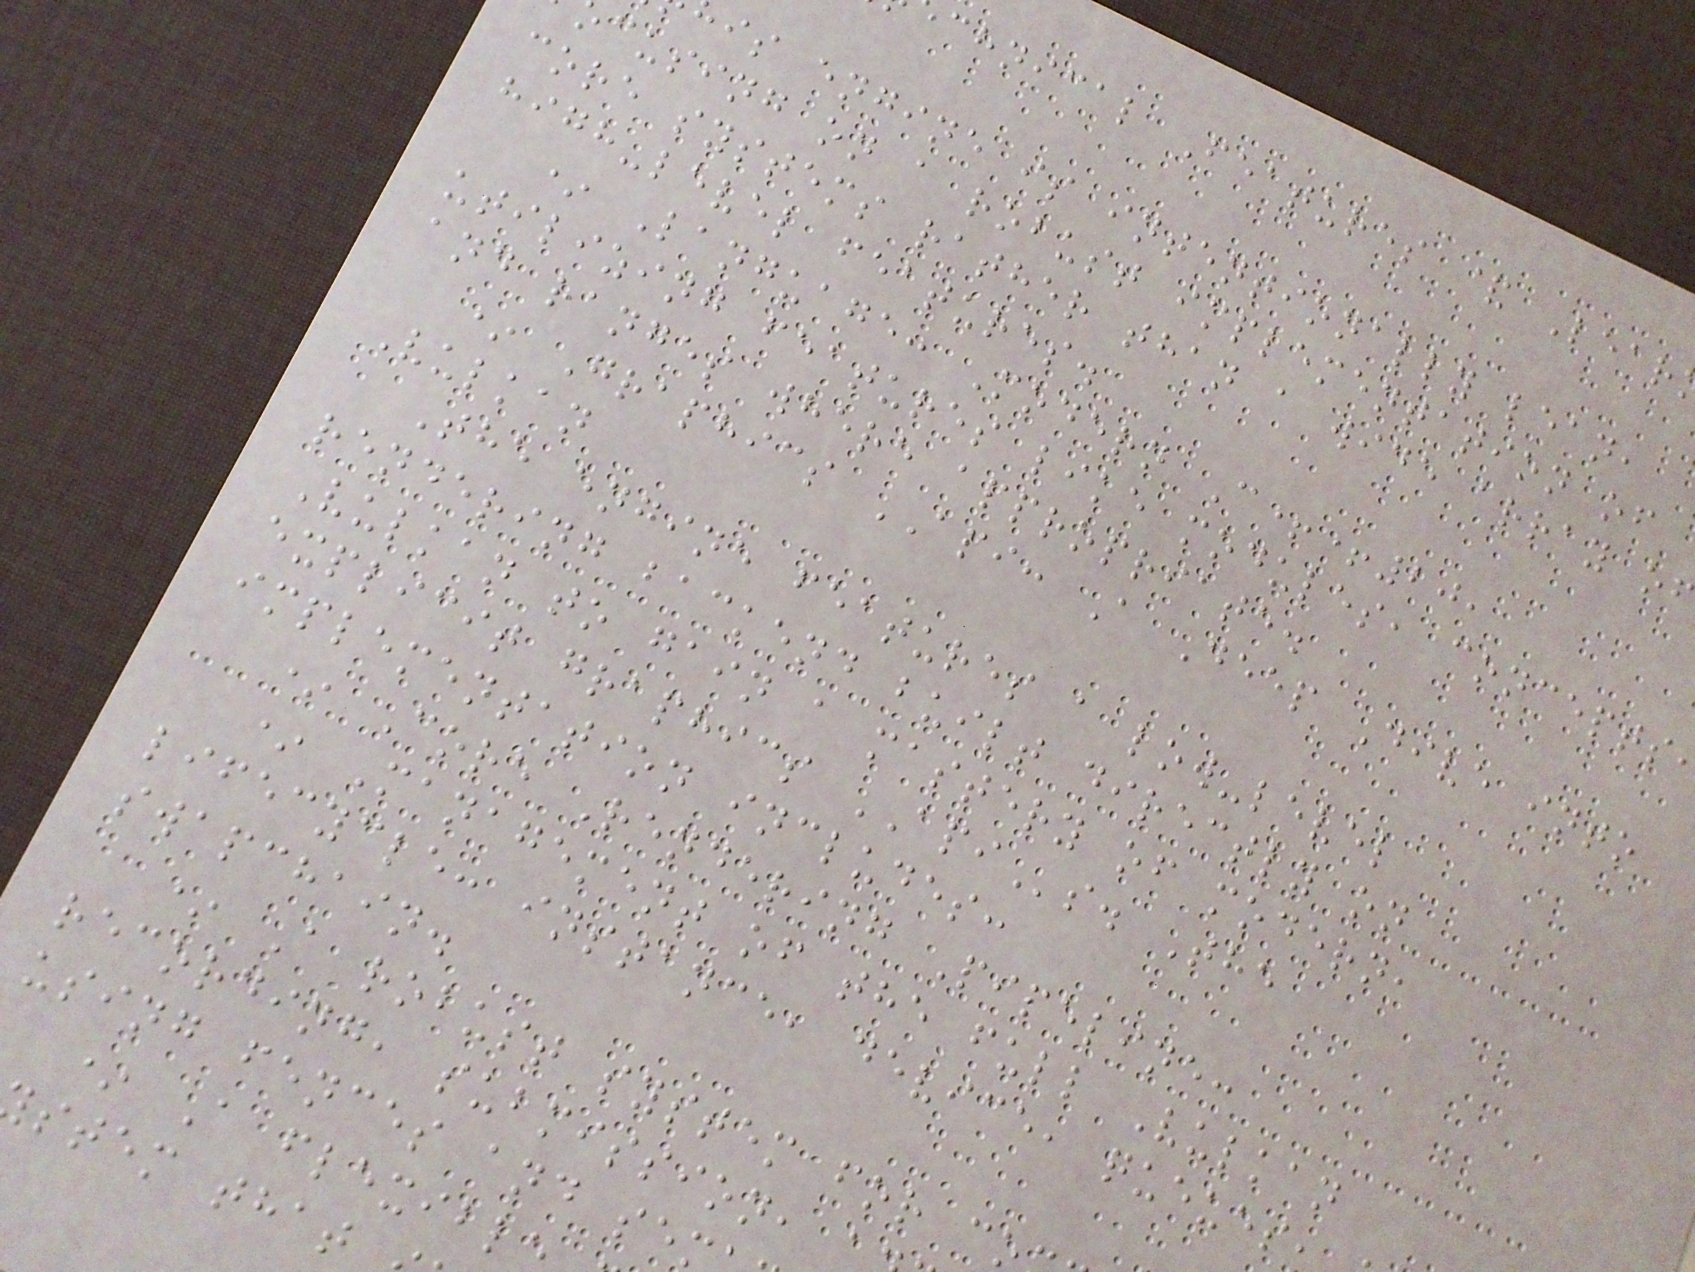chnical Features & Lear
is engine is intentionally lean,
cusing on a robust implementation of
core systems rather than a wide array o
high-level features.
* Language: Modern C++20,
utilizing features like modules, concepts
and ranges where appropriate.
* Graphics API: A Deep Dive into
Vulkan
The engine features a low-level
rendering backend built directly on
Vulkan to gain a mastery of modern,
explicit graphics APIs. The
implementation includes:
* Core Rendering Pipeline:
* Management of the full Vulkan
lifecycle: instance, device, queues,
swapchain.
* A robust system for c
recording, submission,
using fences and se
* A flexibl
